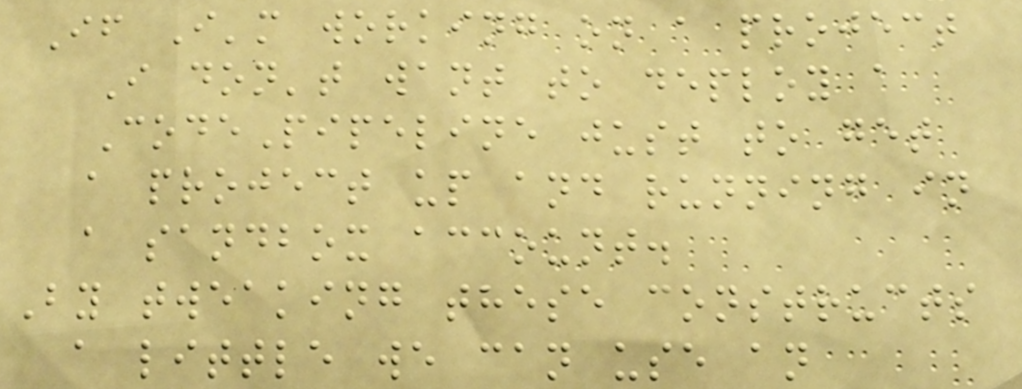If I'm working on a project
I don't want to deploy a
CodePipeline just to get
a project up and running in
a sandbox account.
By tweaking these constructs
a little we can use an
